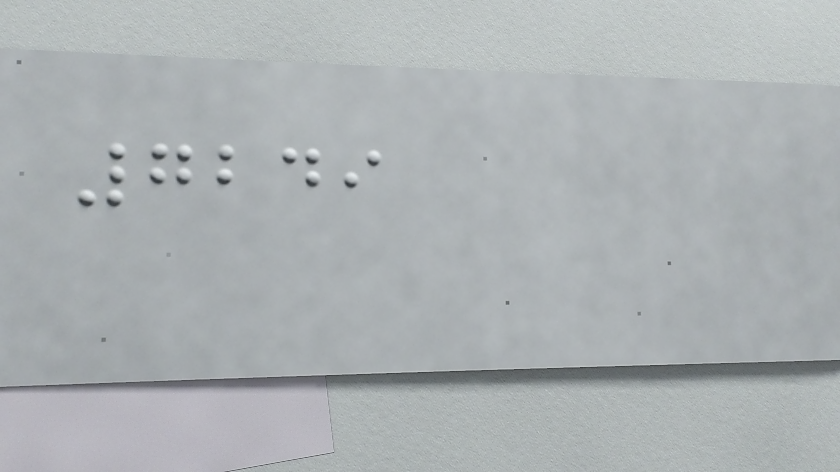7249
